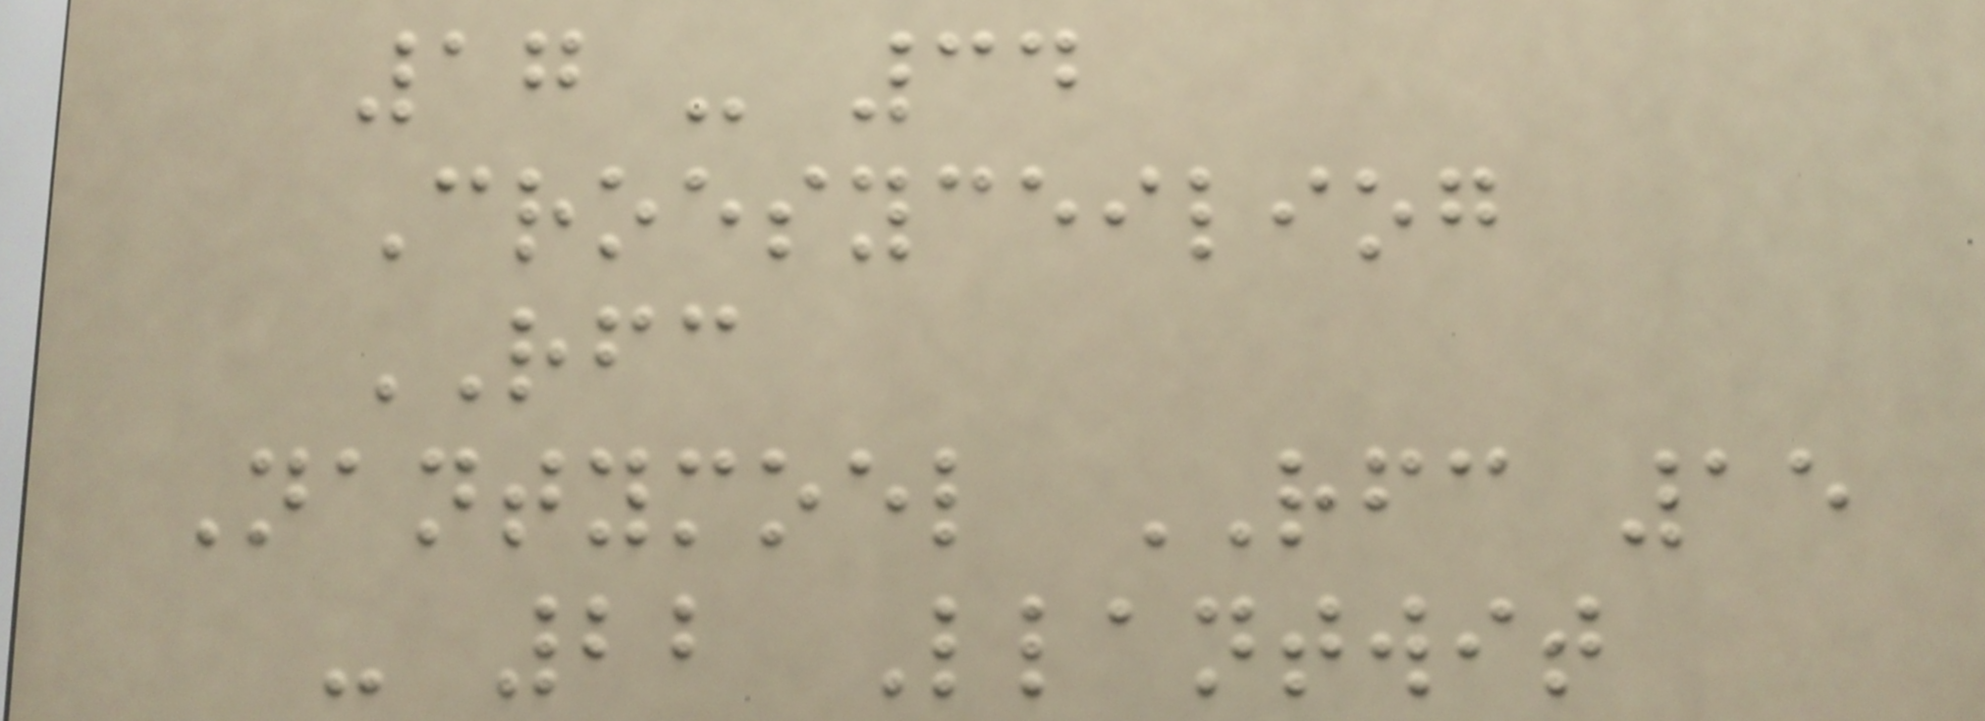17 - 34
Croesyceiliog
RFC
Nantymoel RFC 15
- 22 Llantwit
